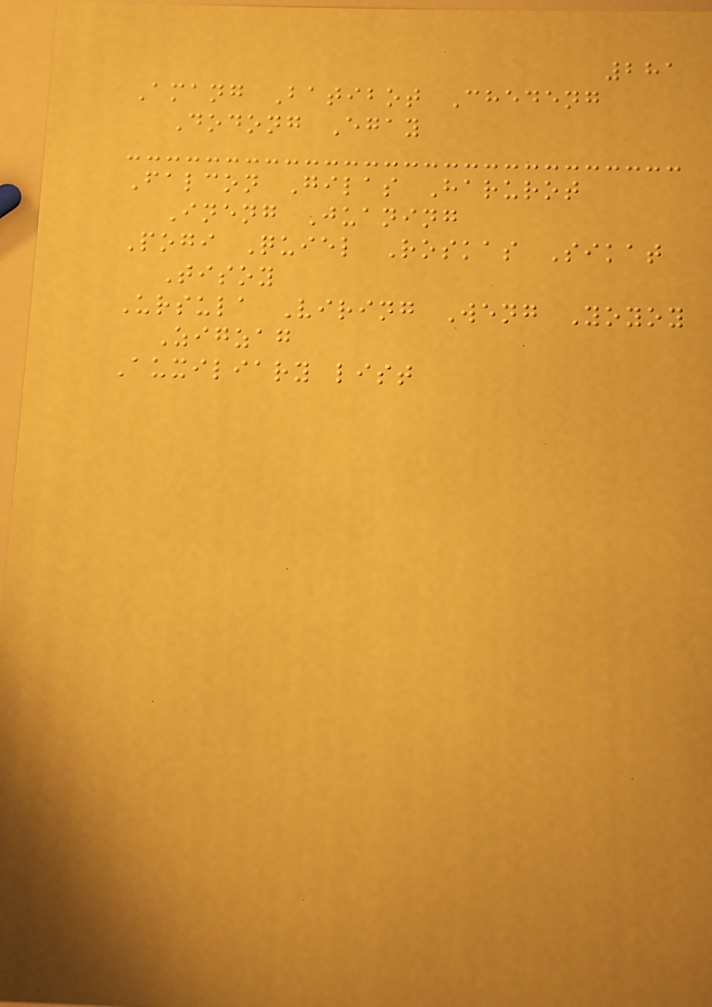281
Amang Batibot Chedeng
Dodong Egay
Falcon Gilas Harurot
Ineng Juaning
Pogi Quiel Roskas Sikat
Tisoy
Ursula Viring Weng Yoyoy
Zigzag
Auxiliary list
